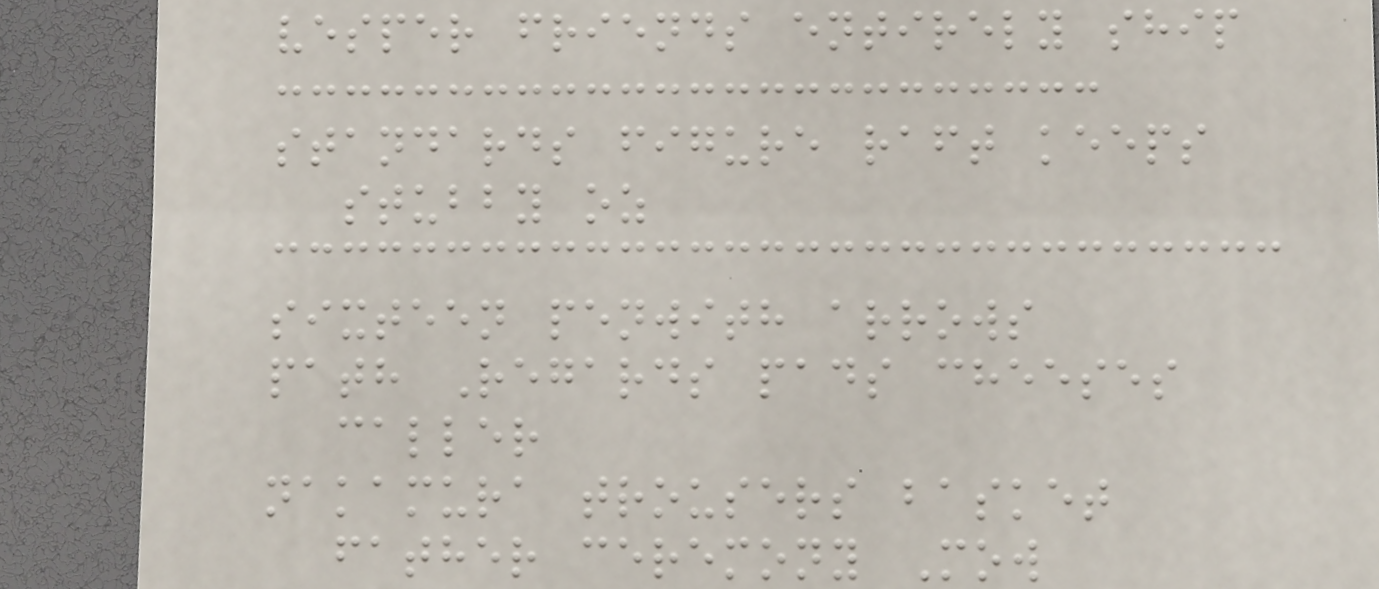vesper friends entirely ship
standards figure raft keeps
stubby oz
sixteen penwith arrows
path Regards pads cheeses
caller
nakamura trousers basket
father ceremony Mow
